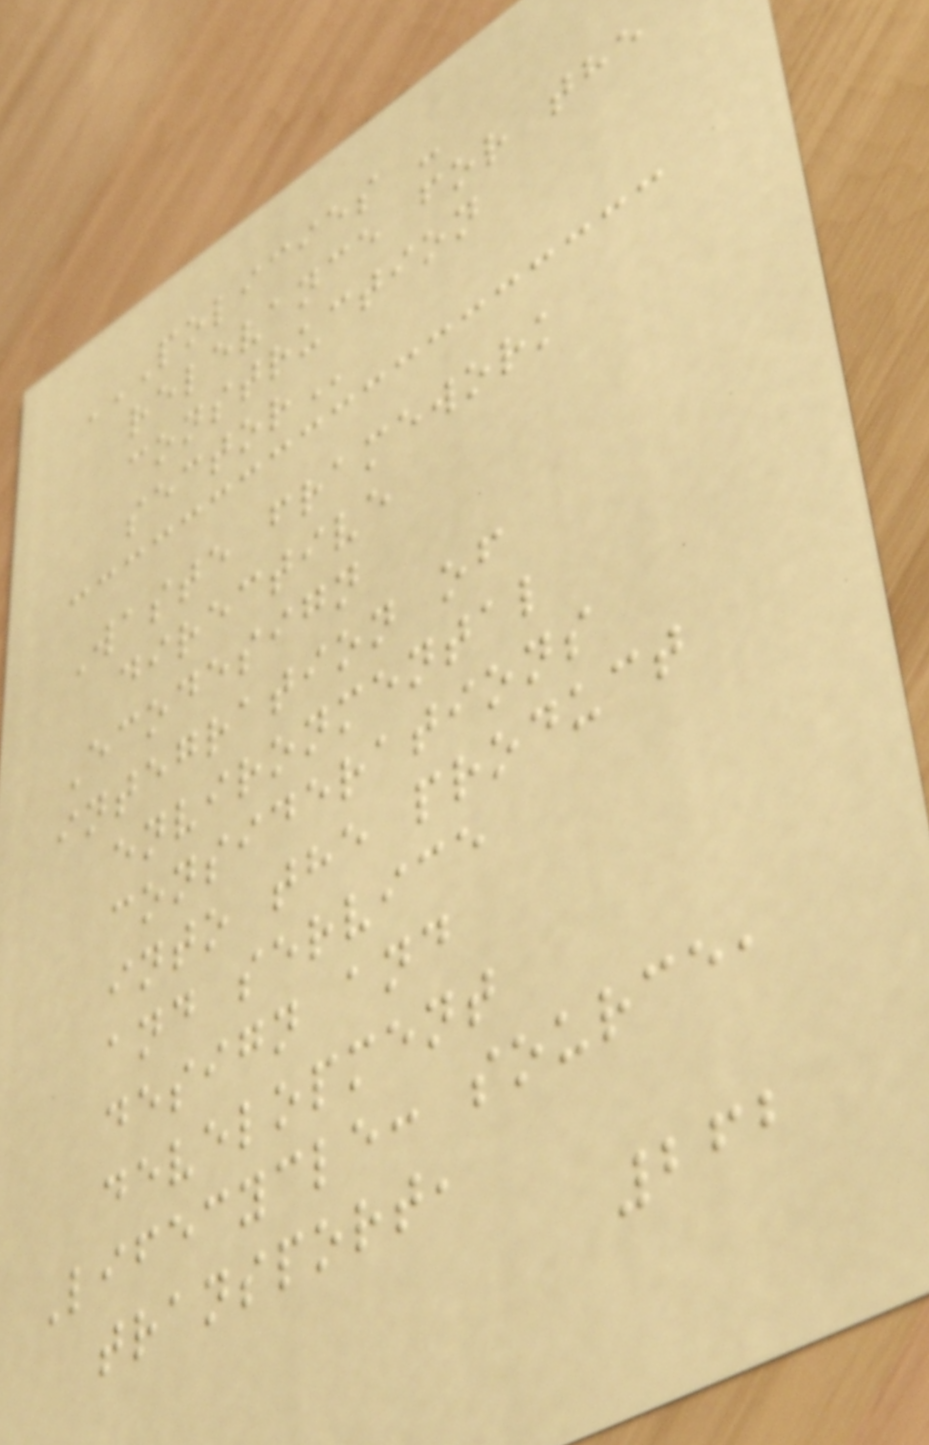POLICIES -
RELEVANCE FOR THE
CONSTRUCTION
SECTOR
Waste framework
directive
Ecodesign
integration of
environmental
considerations
into the product
and service
design and
development
Lifecycle: source,
transport,
262
